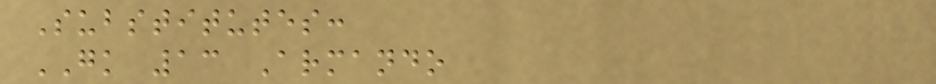Substitutes:
GK 13 Armando
